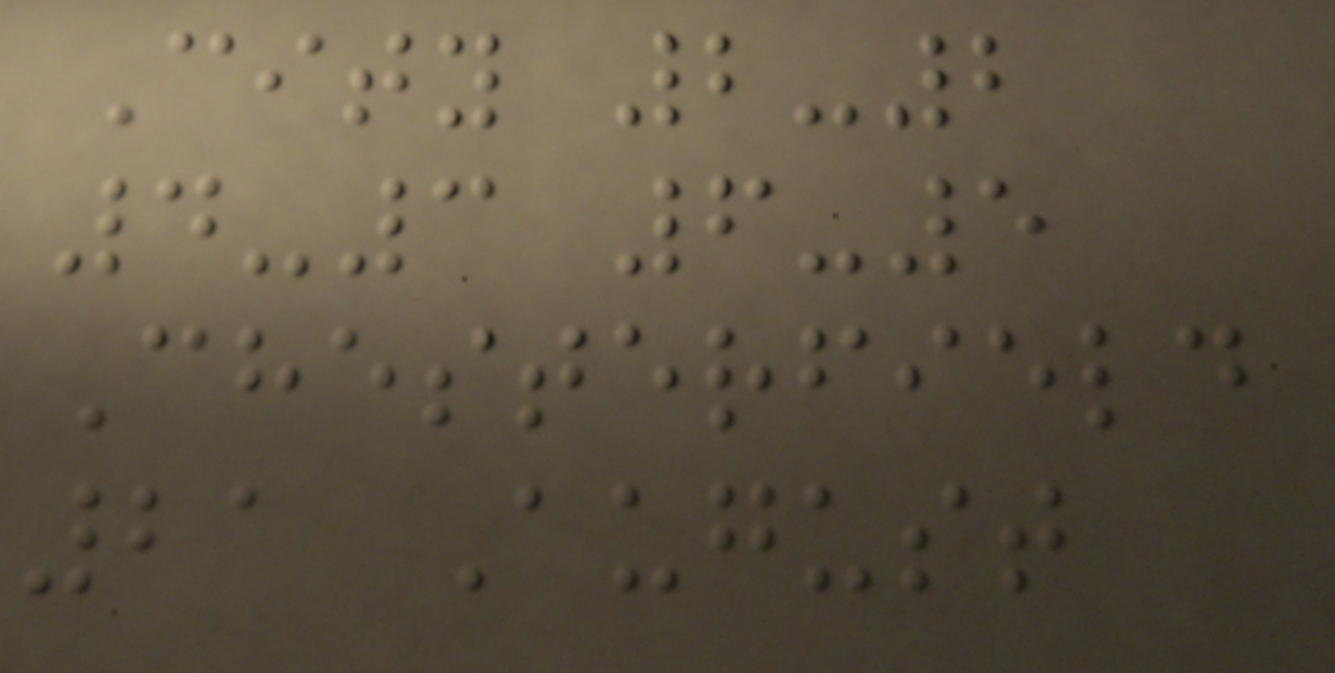City 2-2
4-3 6-5
Chesterfield
21 August
